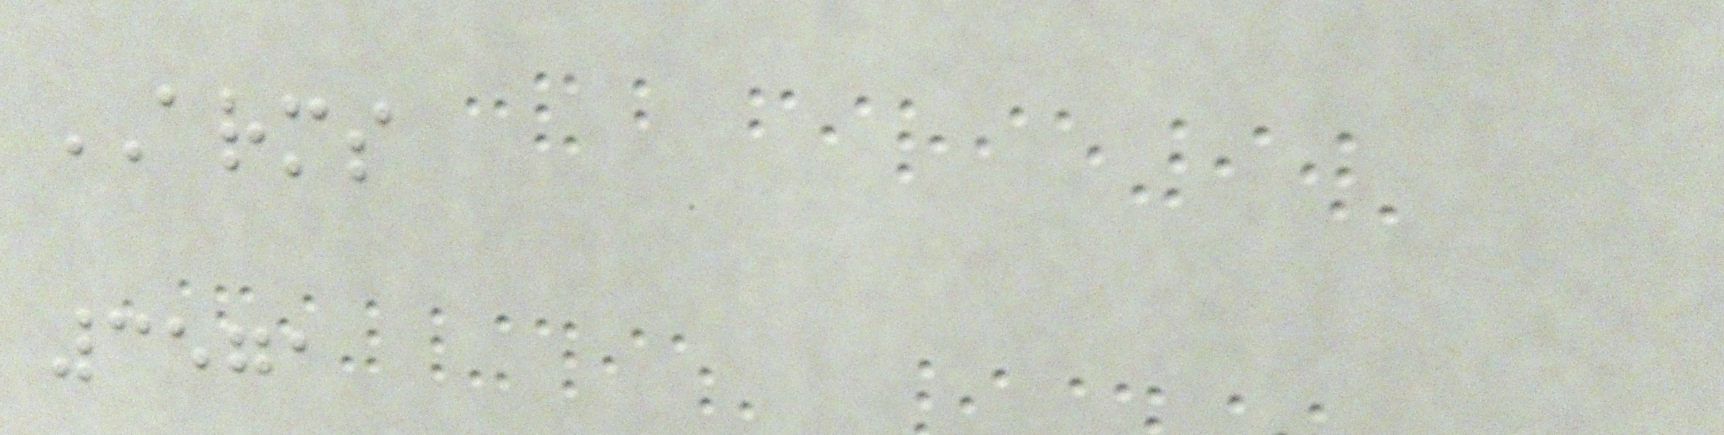ARMS
3571
